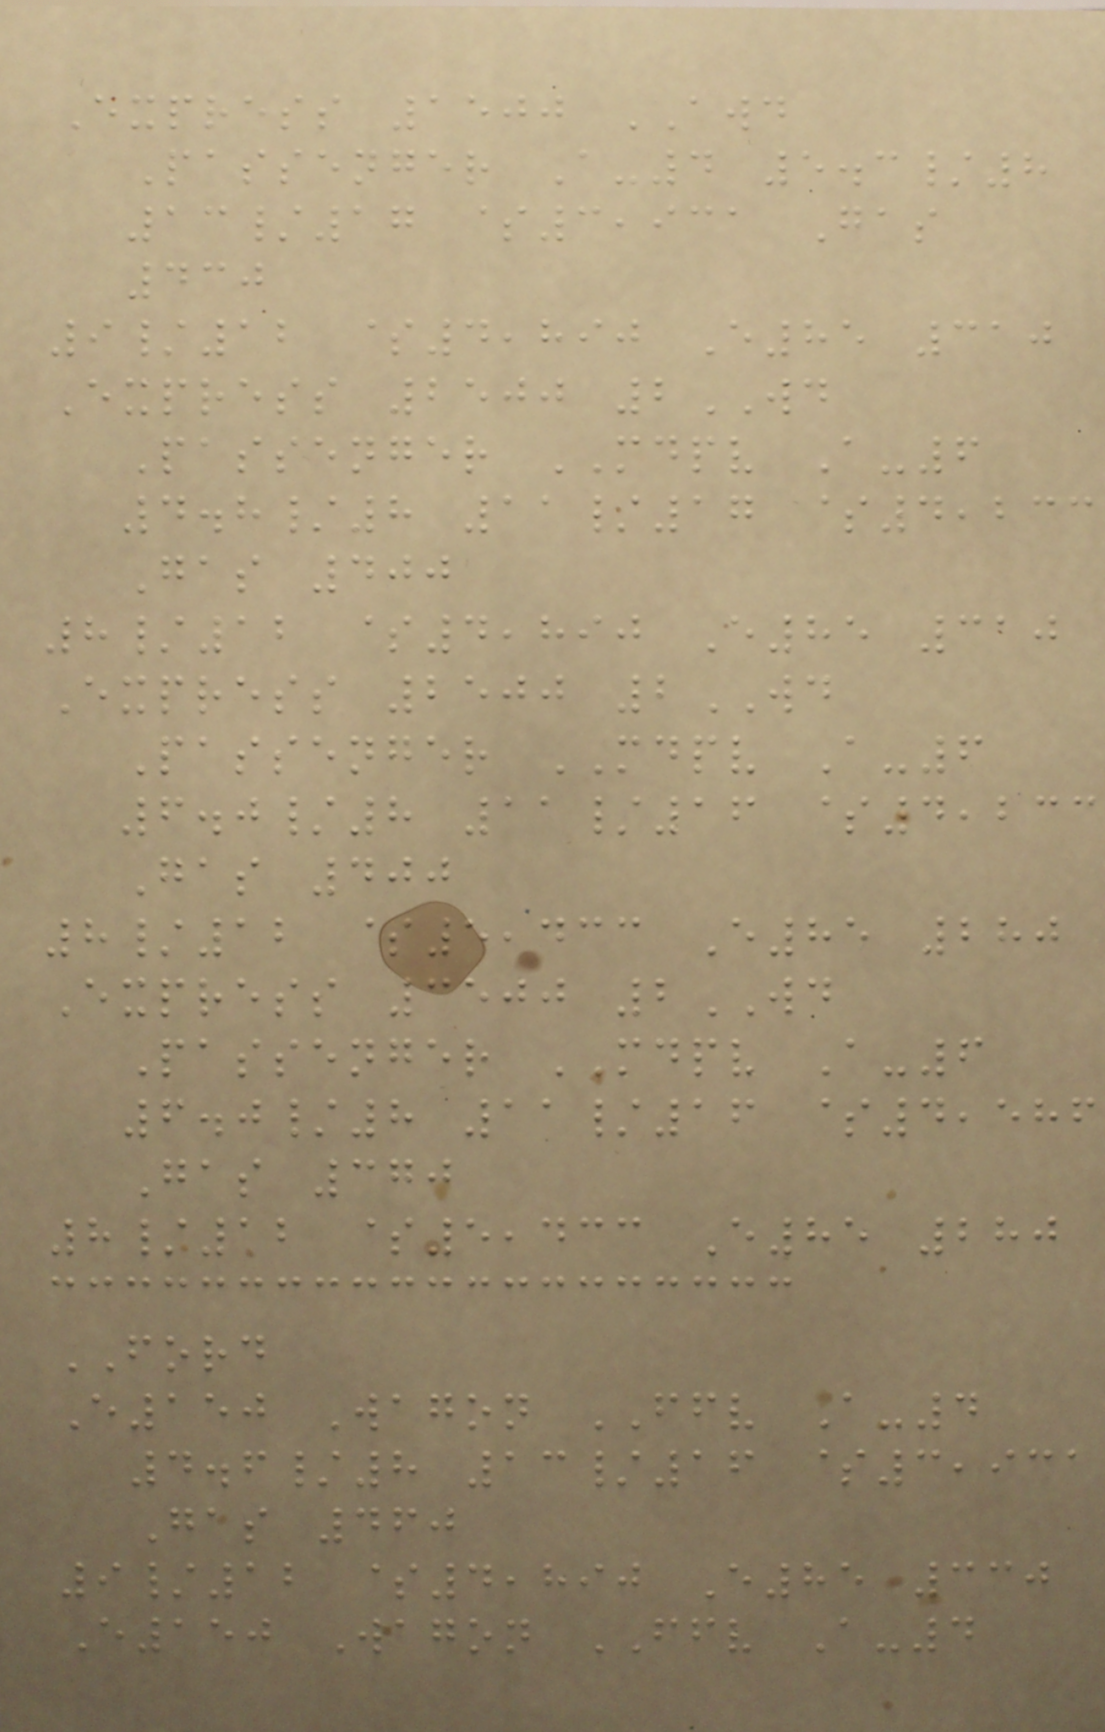Express 1500 AWD
Passenger A-4 5.3/8
13/17 $3,931 Gas
430
9/12 $4,890 E85 310
Express 2500 2WD
Passenger MDPV A-6
4.8/8 11/17 $4,233
Gas 400
8/12 $4,890 E85 310
Express 2500 2WD
Passenger MDPV A-6
6.0/8 11/16 $4,233
Gas 400
8/12 $5,433 E85 280
Express 3500 2WD
Passenger MDPV A-6
6.0/8 11/16 $4,586
Gas 370
8/12 $5,433 E85 280
FORD
E150 Wagon FFV A-4
4.6/8 13/16 $3,931
Gas 460
9/12 $4,890 E85 330
E150 Wagon FFV A-4
